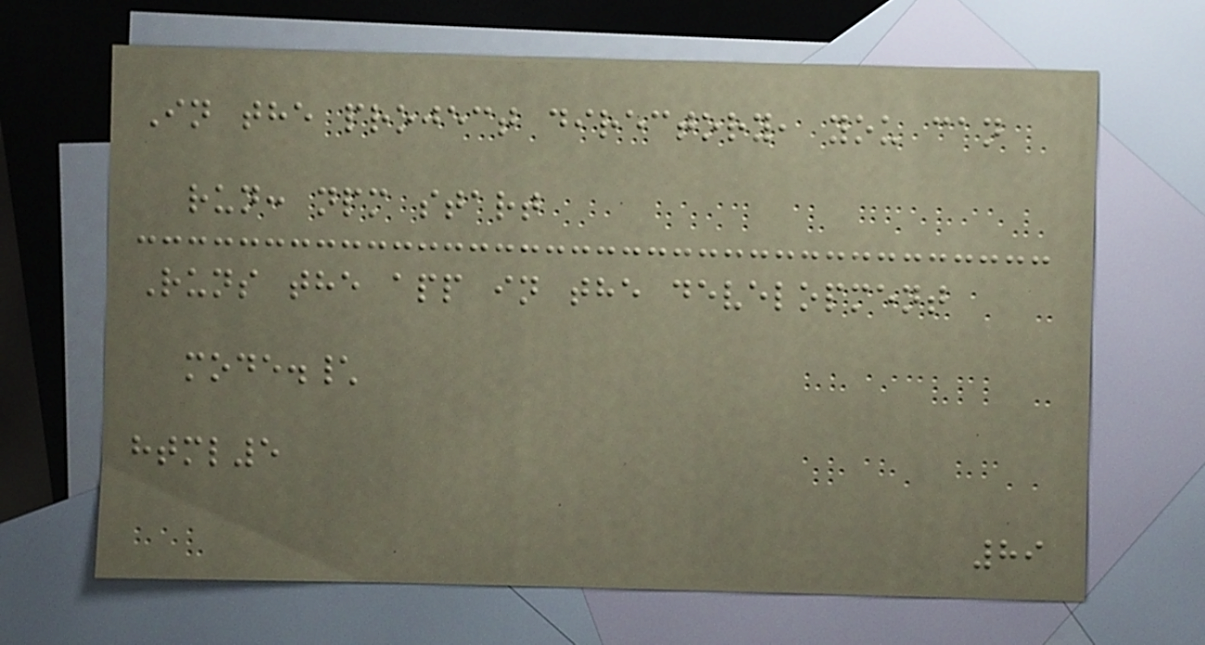In the project directory, you can
run: npm start
Runs the app in the development
mode.\
html5
89
